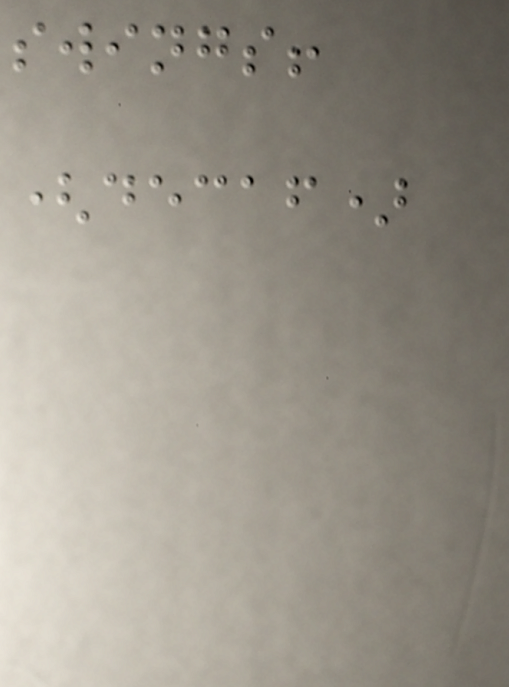swings!
(decaf)
